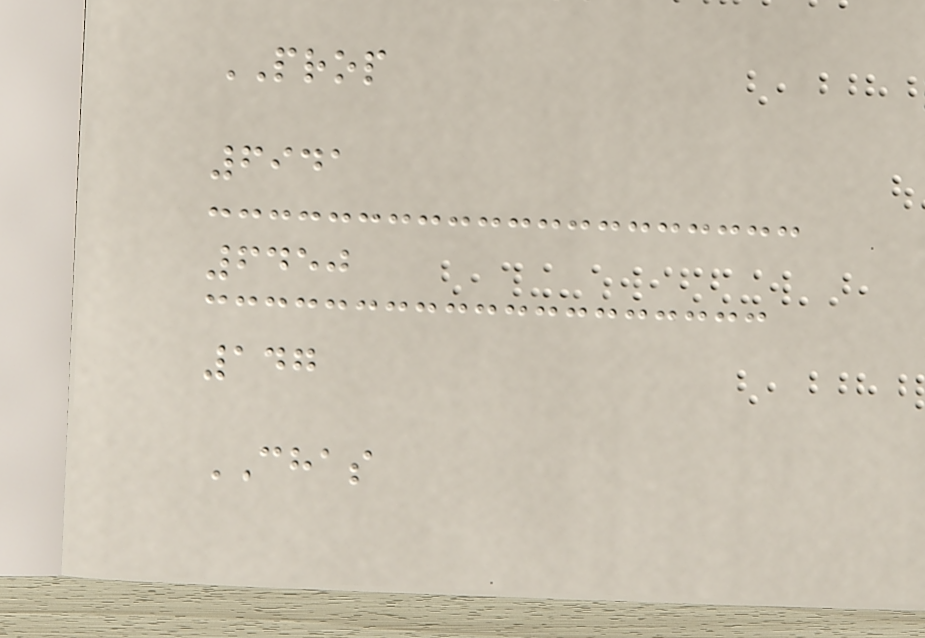PROP
6941
6450
147
CHAS
